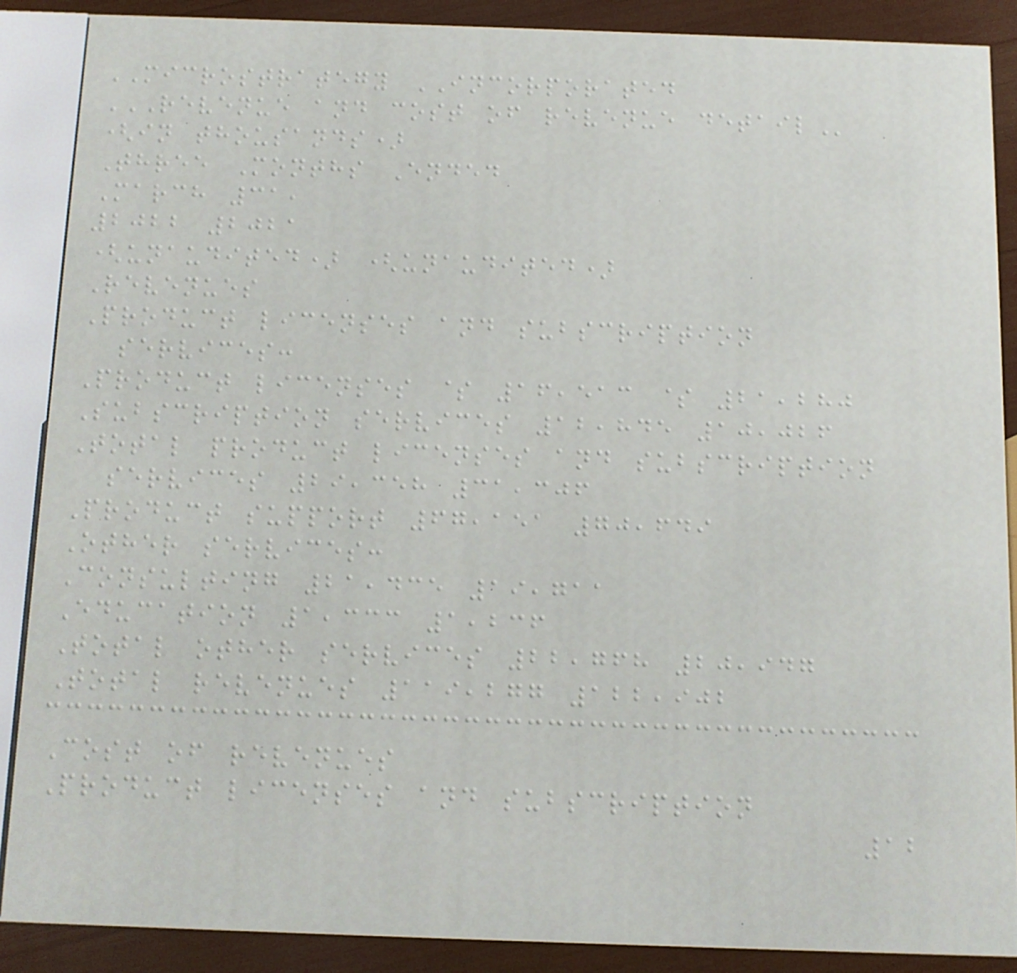MICROSTRATEGY INCORPORATED
REVENUE AND COST OF REVENUE DETAIL
(in thousands)
Three Months Ended
March 31,
2022 2021
(unaudited) (unaudited)
Revenues
Product licenses and subscription
services:
Product licenses $ 16,513 $ 21,280
Subscription services 12,845 10,026
Total product licenses and subscription
services 29,358 31,306
Product support 67,151 70,649
Other services:
Consulting 21,435 19,711
Education 1,333 1,236
Total other services 22,768 20,947
Total revenues 119,277 122,902
Cost of revenues
Product licenses and subscription
12
